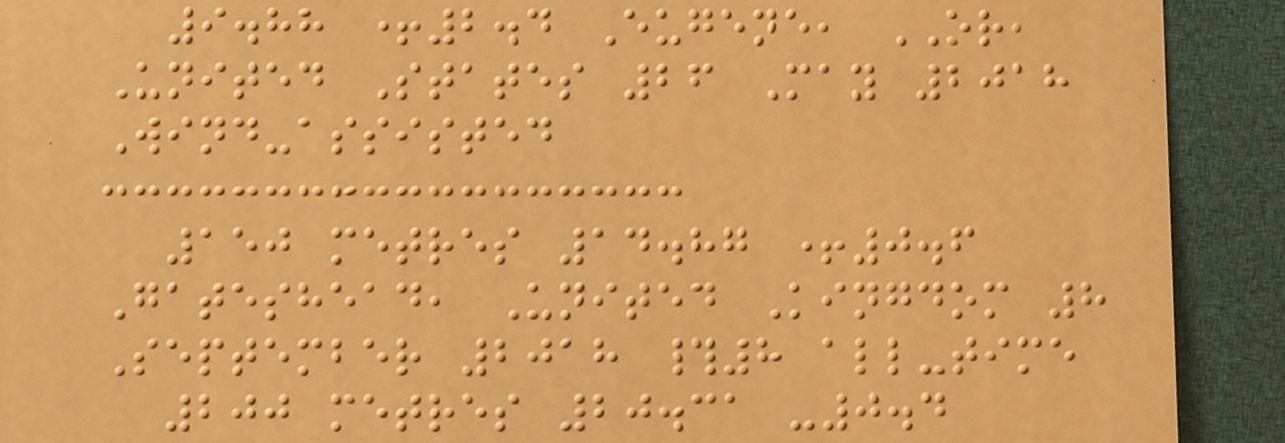9.88 +2.4 Eugene, OR,
United States 26 May 2018
Wind-assisted
150 metres 14.87 +0.6
Gateshead, United Kingdom 8
September 2018 #8 all-time
200 metres 20.31 -0.4
